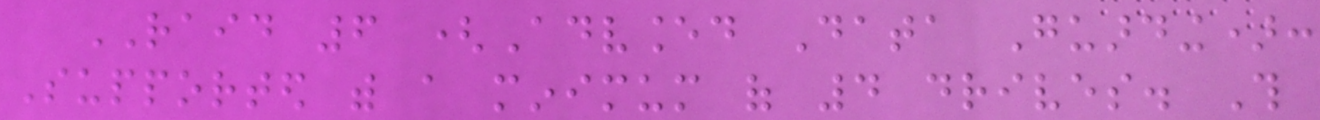RAID 6 (Advanced Data Guarding):
Supported with a minimum of 4 drives. This
